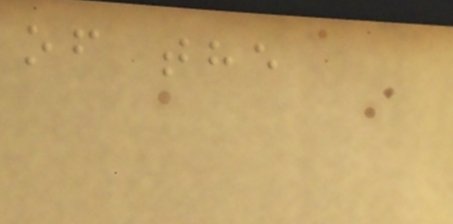of the
